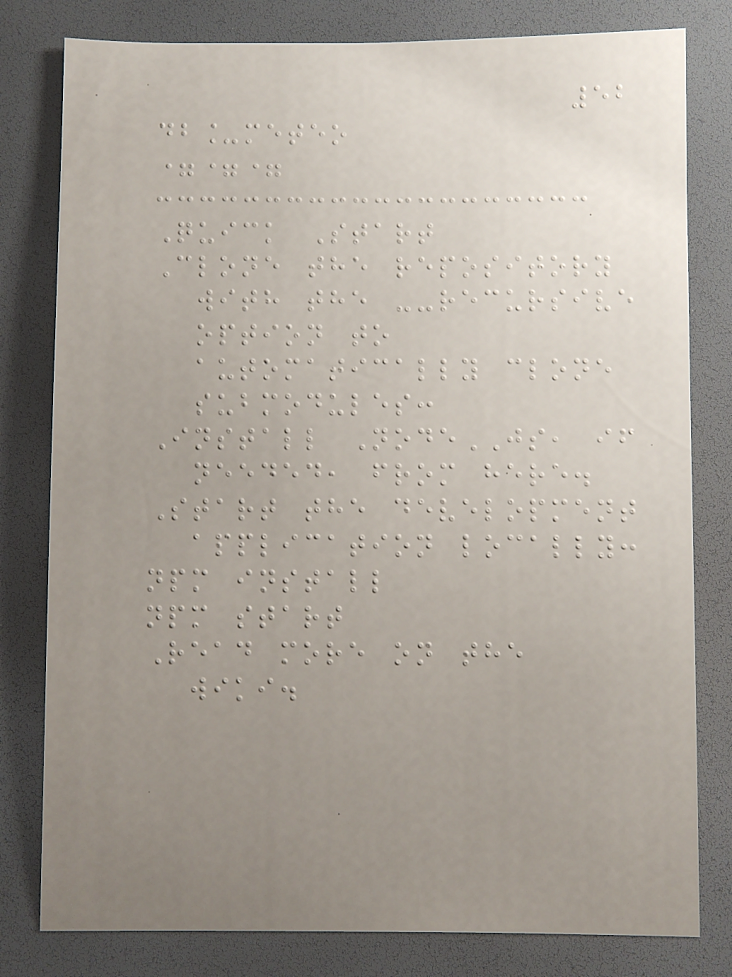52
db_meteo
===
Quick Start
Clone the repository
with the --recursive
option to
automatically clone
submodules:
Install NodeJS, if
needed, from here.
Start the development
application locally:
npm install
npm start
Read more on the
wiki.
